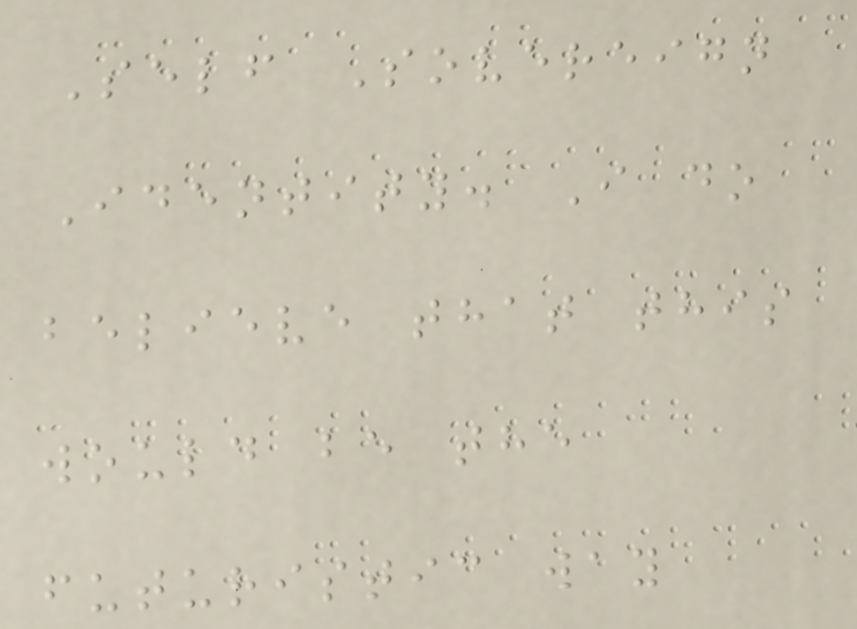Self Sovereign
Identity. I do
believe that this
would be the
futuristic way
